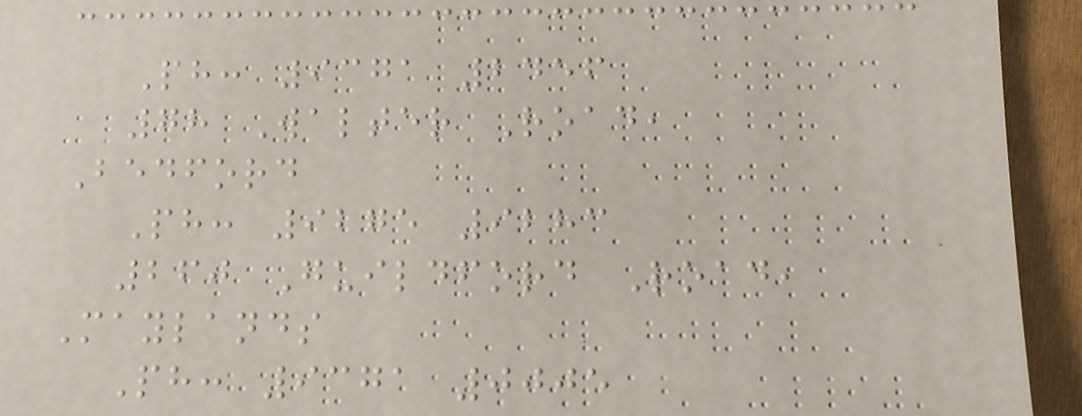Ph: 9371 2456
78 Walter Road,
Bedford
Ph: 9275 9283
260 Guildford Road,
Maylands
Ph: 9371 0005
